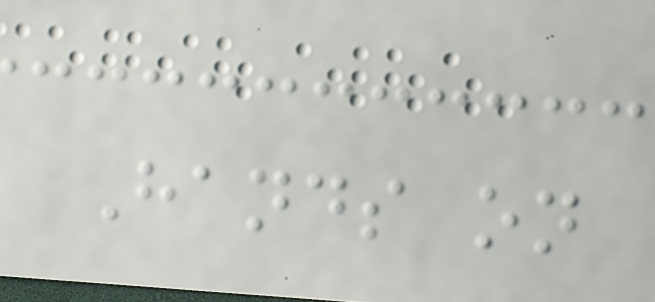Hands on
